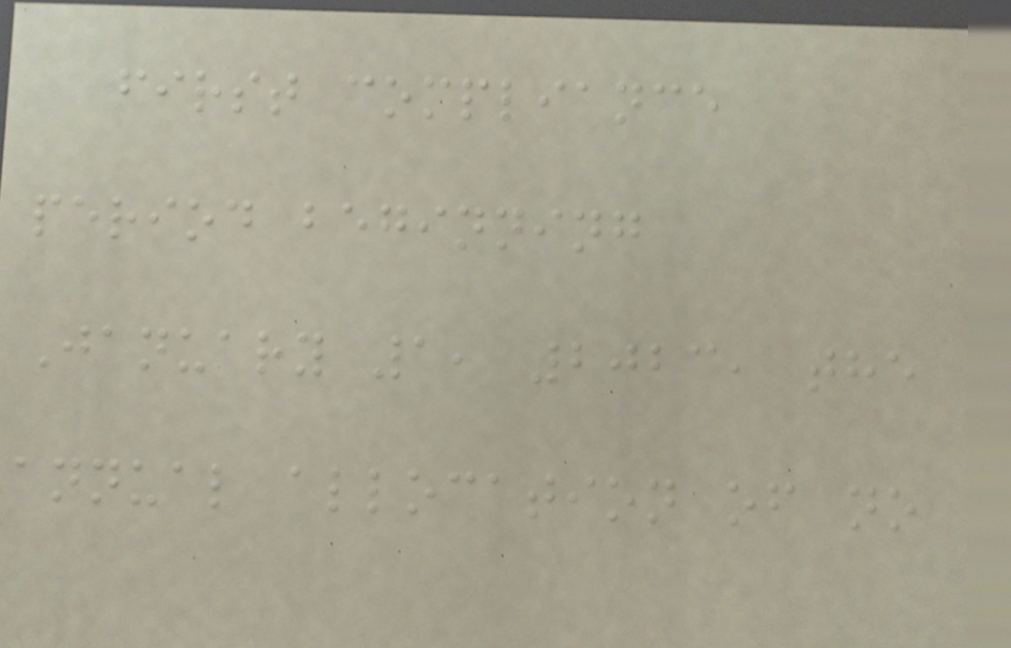first compliance
period beginning
January 1, 2023, the
annual allocation of no
